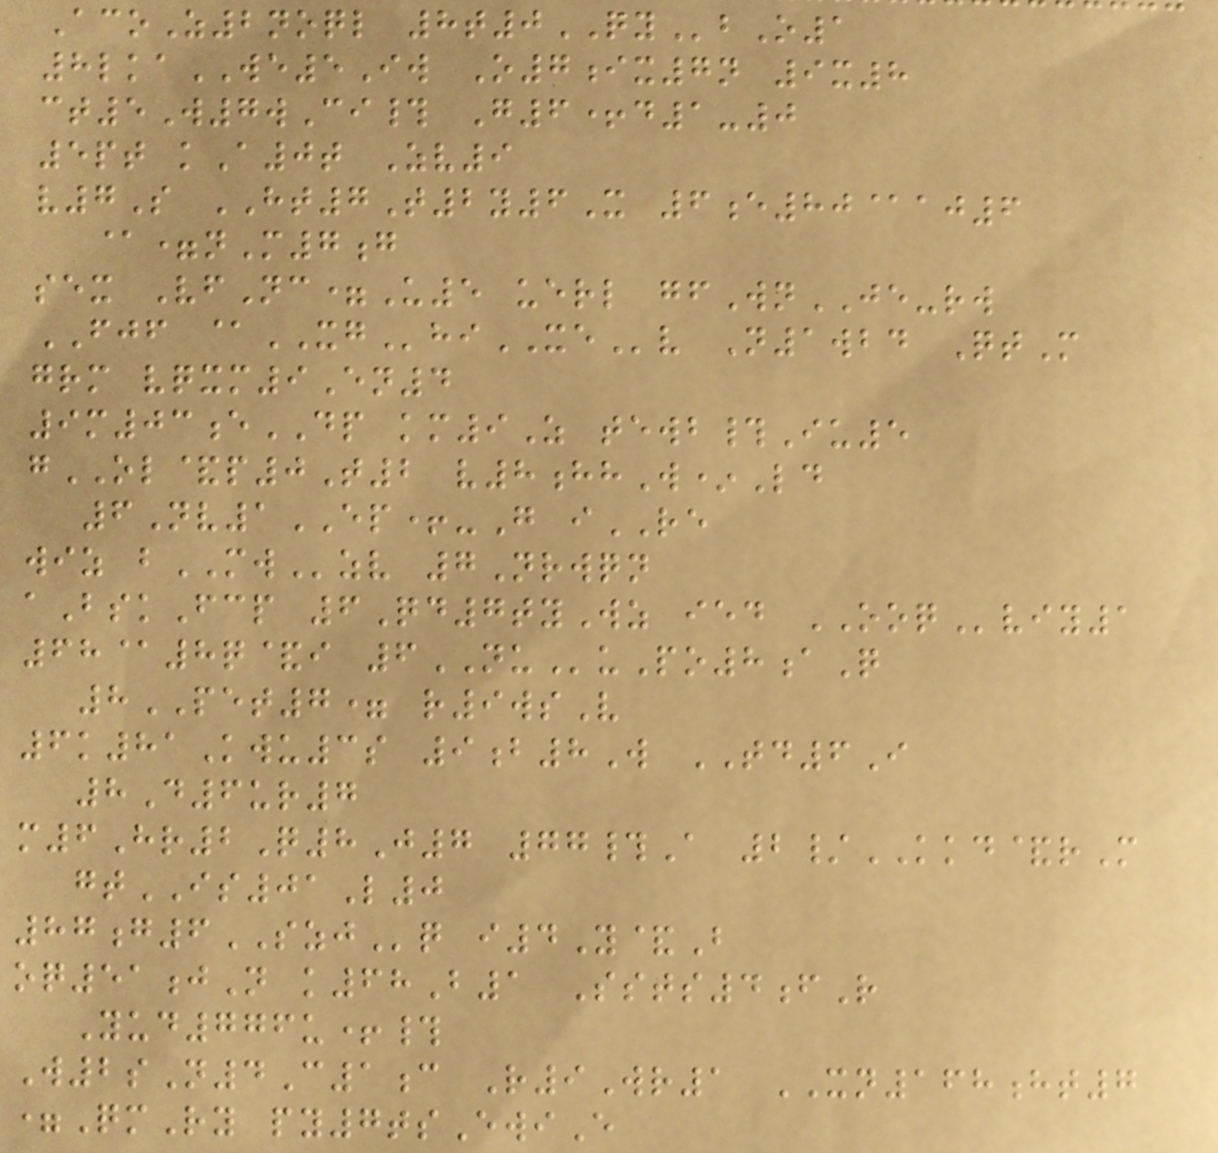AcoZ2noql 8t0QYbO1
8lkaWE5Iw O7ix7n 9x8
ct5W7wCi# G6+d1-0
5pt kA0t Zv9
v7S HT7T2y6X 6e80@aj6
@=nM7g
sex VfNc=U5 uerl gfWnJE-rw
FJF @XGhiXEv N1wbd QtM
grm vqxm9En4
9m03eDP km9Z tewb#Iu5
gOL&p0T2 v8hhW*Ld
6Nv1EP+-G iRE
wiz bMWzv 7Nrwqn
aBskFcp 6Qd7tyWz ied OOQviy1
68@8q&i 6NUuPo8aQ
8PET7= r9wsV
6k81Kwu3s 9b8W TD6I
8D6ur7
m6Hr2Q8J7 77#A 2/KKD&rM
gtIS01L0
87g6SZJq i4Y&B
oq51jN k68B1 Ssts4fR
Yud776u+#
W2sN4C1c R9Wr1 XN168ht7
=QmRy py7tsEwiE
